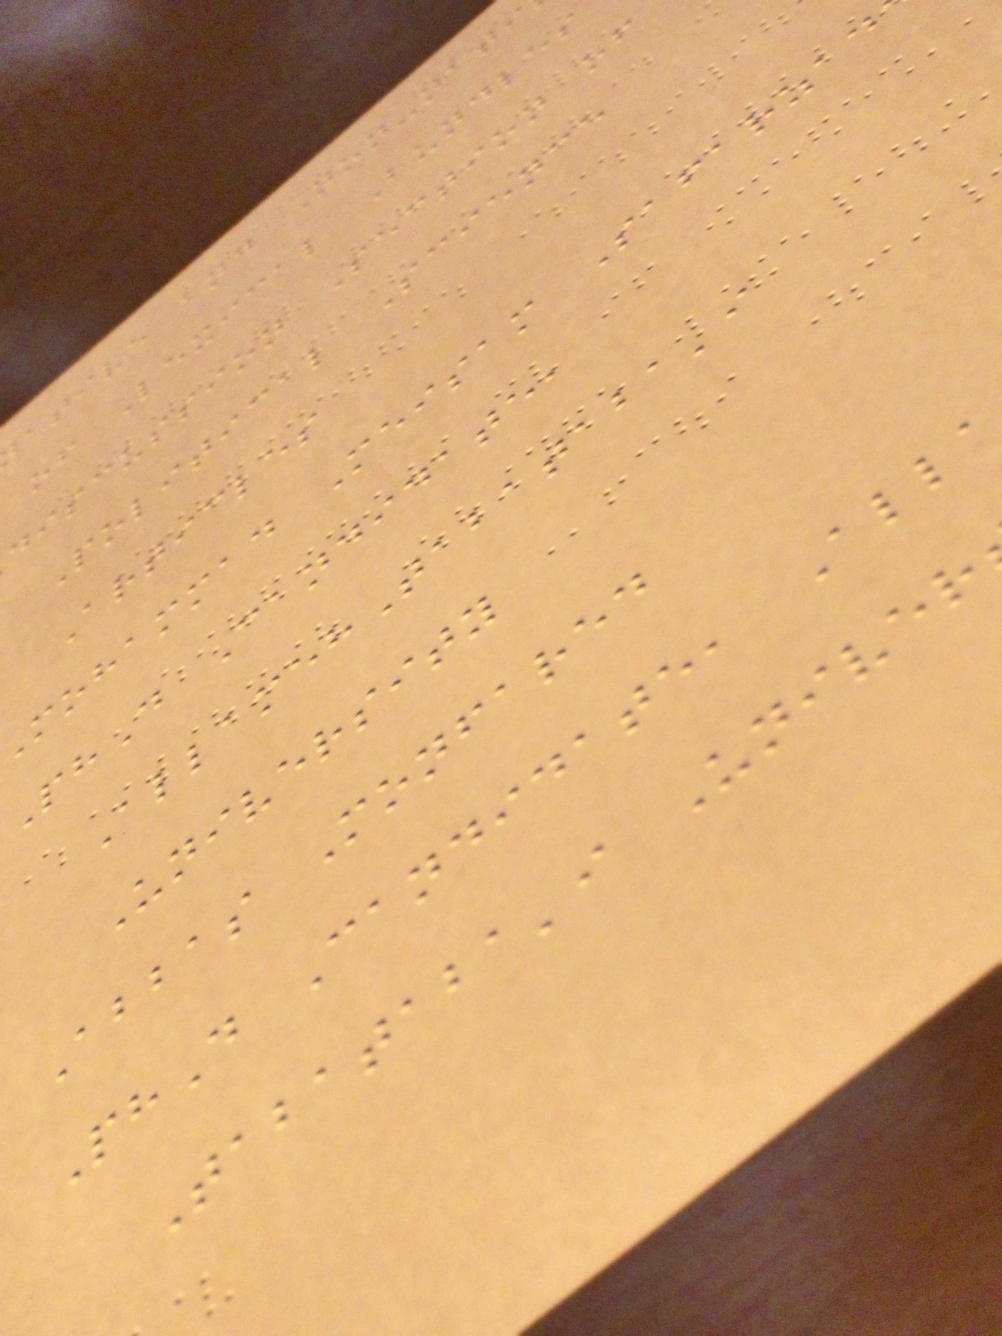ative and Non-nati
of Lexical Bundles
discussion Section of
Political Science
Articles
mohammad Meisam Safarzad
PhD Candidate,
AllamehTabataba'i
University
Abbas Monfared
PhD Candidate, All
Tabataba'i Univer
